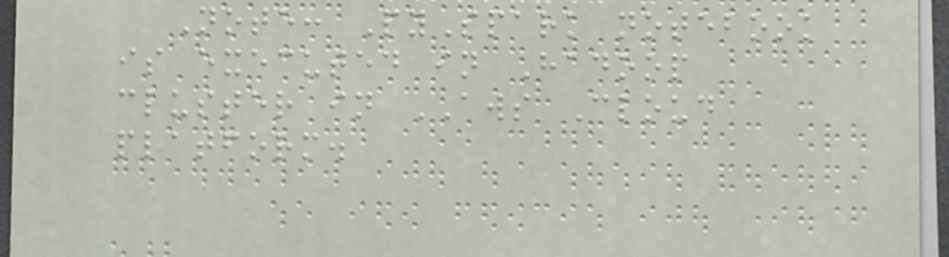Note: PySpark notebook
is executed in Hadoop
cluster in AWS Cloud
platform.
